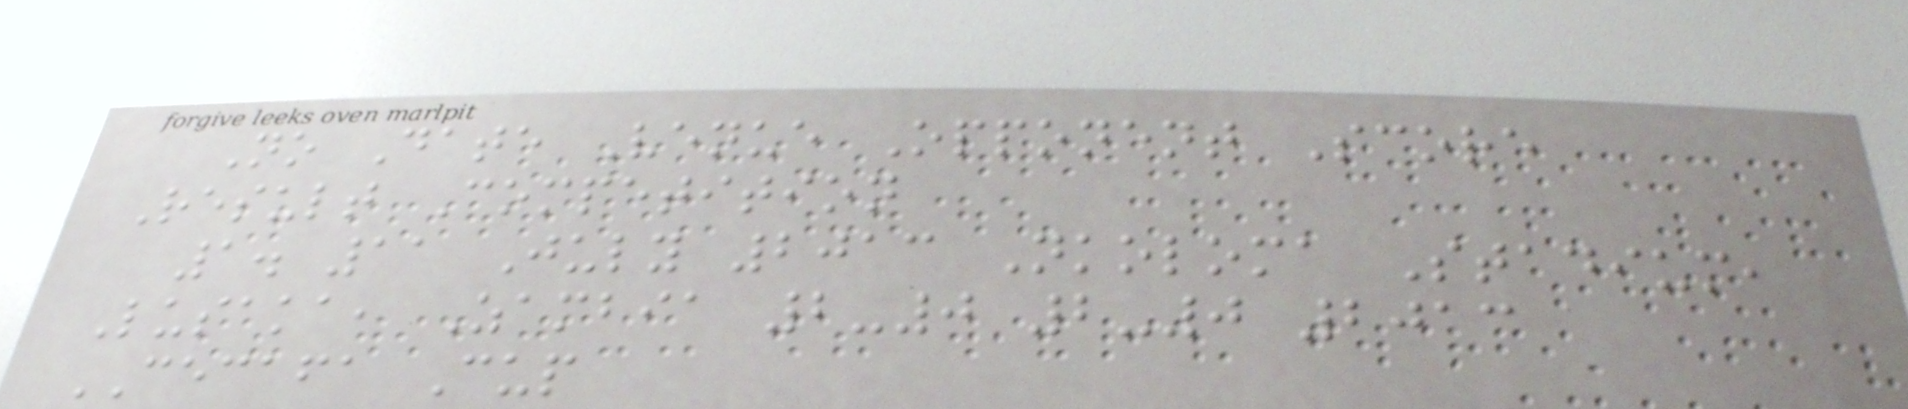No Date Venue Opponent Score
Result Competition
1. 11 July 2013 Nkoloma Stadium,
Lusaka, Zambia 2-0 2-0 2013
CECAFA Cup
